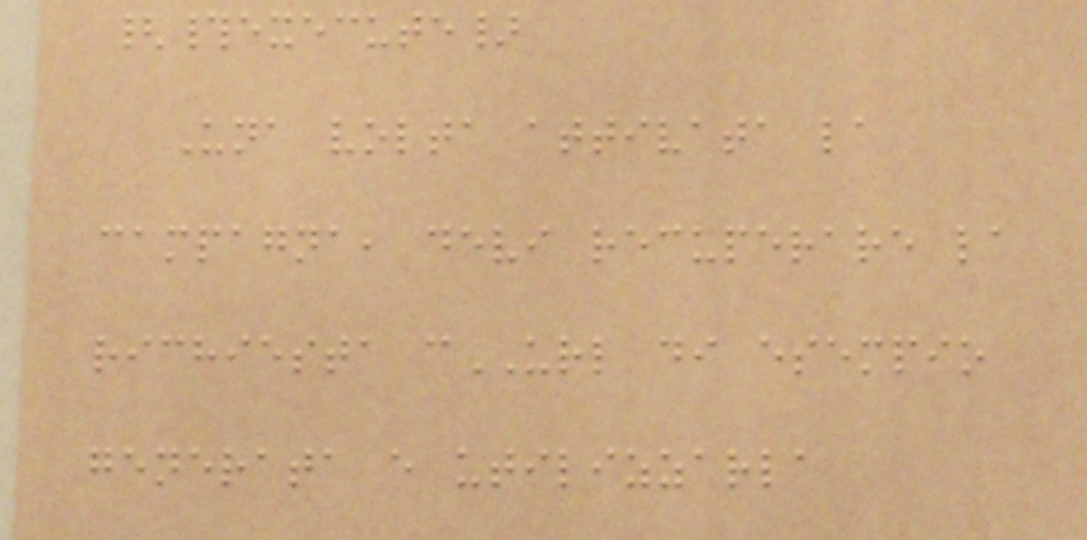{#execute}
Una volta attivata la
campagna, devi recuperare la
richiesta cURL di esempio
generata e utilizzarla
